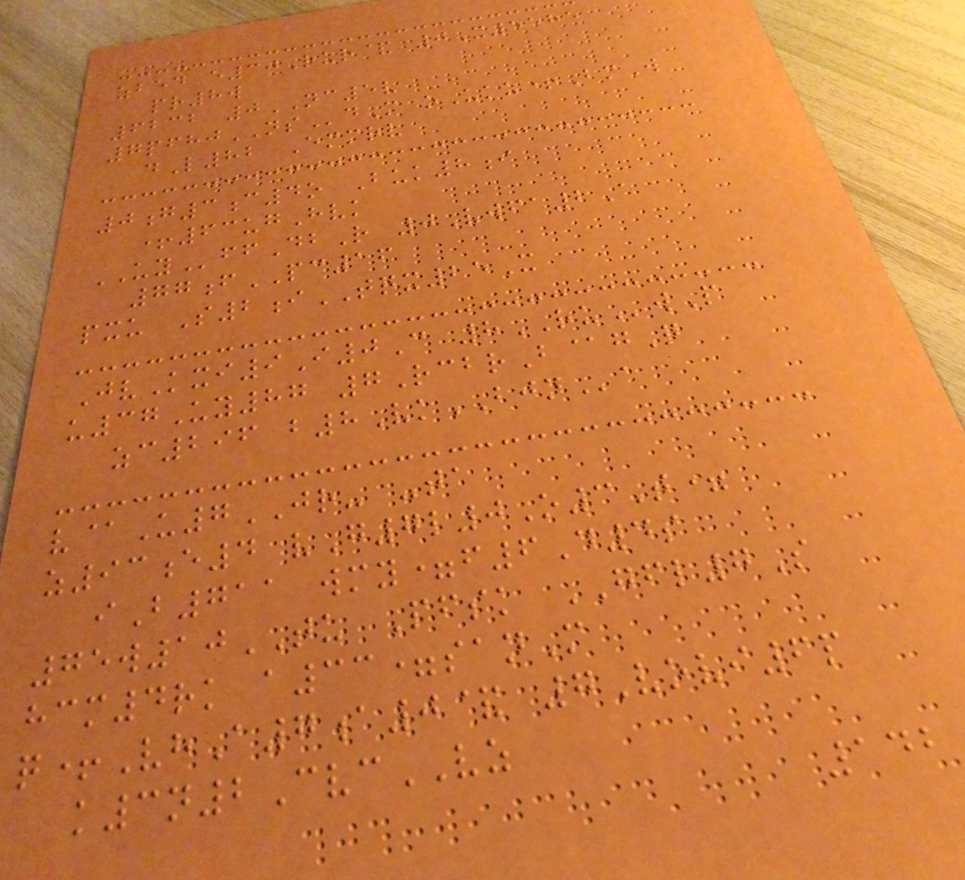zbed e30Rur& 0X5585
pr8w
6232 0NC5v
7pfhjNSdM oUku+BmW
dL82 Emmrv
0g3c4o Buk8i
+63ugHvk
UYffDbR 0Vwfa2A
77fPC16
pxu S2iTQX25X
JvKxi9I0C 8RUwP
u37Uy87 7RcbrB@gQ
zc296 b8VkBJNa
v@U7JR- -ta
z93e4 vG7l0O3T=
iB711 wmy=f6D4s
75w10TU Pfsk GFL7S
hcm4rk a33=sanM
q+VhA7a0& 7Vovi6p
k3n2CvcVZ
142
